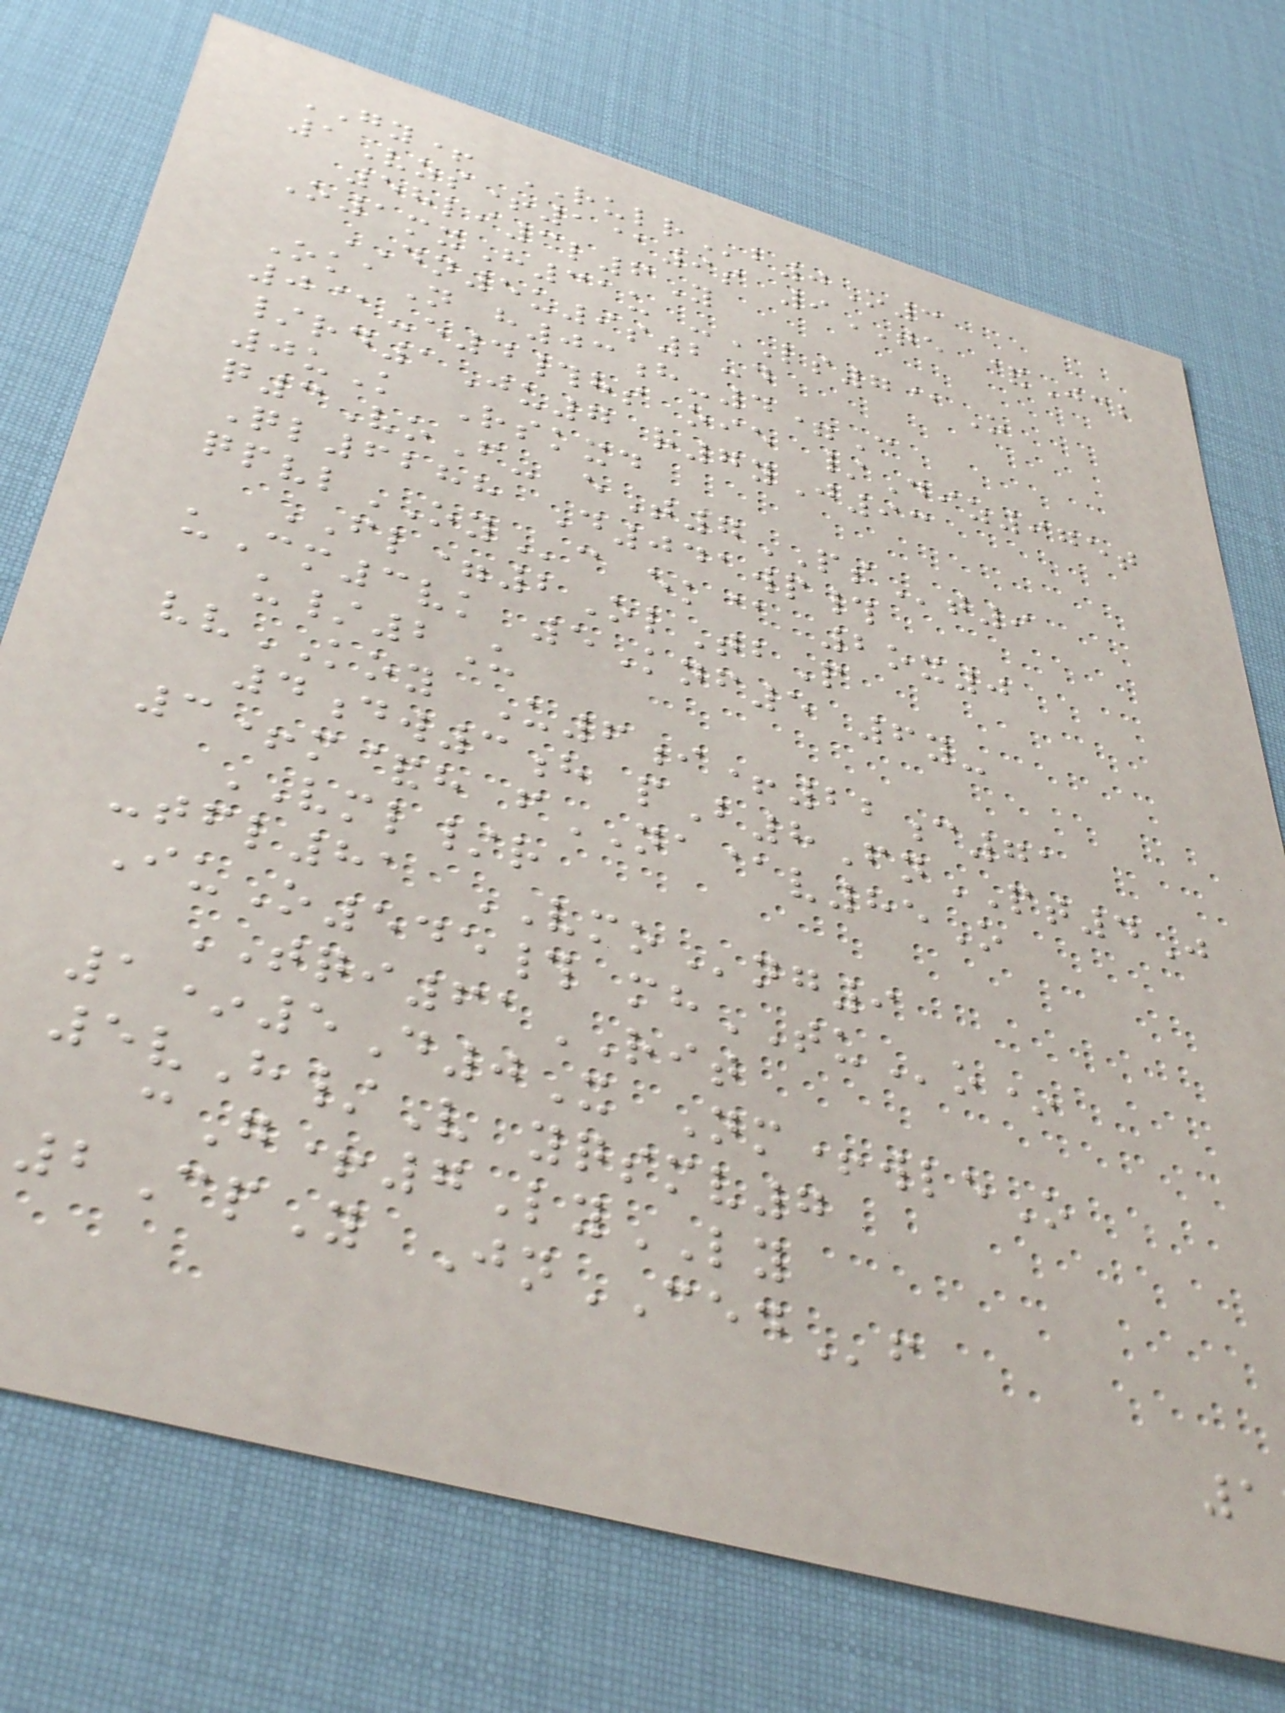GY+ RULRb0O3
1Vzs+1@9s 9TE &Jcb
58li3l6Y
O1mxH31u -LS7@O
DN5u9s2-d
OkaN h03h-4=C
0@-e4#hs oie /Diz975t
/rd1Ju7 r7yJ93
0uK Rskxd
q3VoF- eT7PSt9
Ql6288 D041wp#
qpvlOYc ek@ 2ox0
FL=2OlTbP
uCm3vk 5Knf5 6y-
u/2U
vvKOY U6i+22c71
4dw3h pB8FnPT4J
3+m&h fNA@v85O
VML/r
-tfl81 VMOng9
IuO545# mhTUo*
TQI61RIT
1*5D0X Nm+wleO
5vH/V yqsmv7
cG+7LyLY
2CpY JnCEDf
